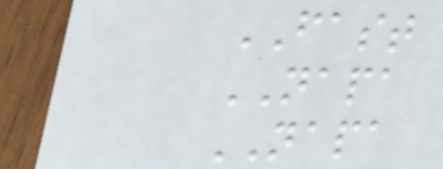FAST
NAPA
NAPA
